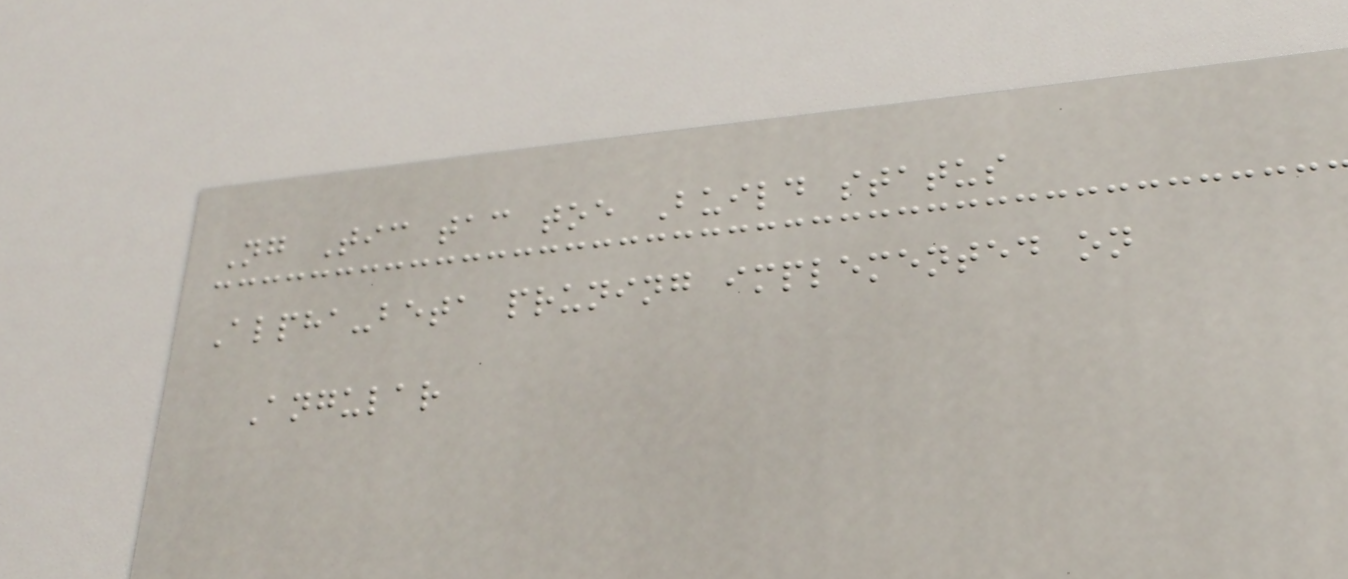Ng Tic tac toe Build status
Alpha-beta pruning implemented on
Angular
